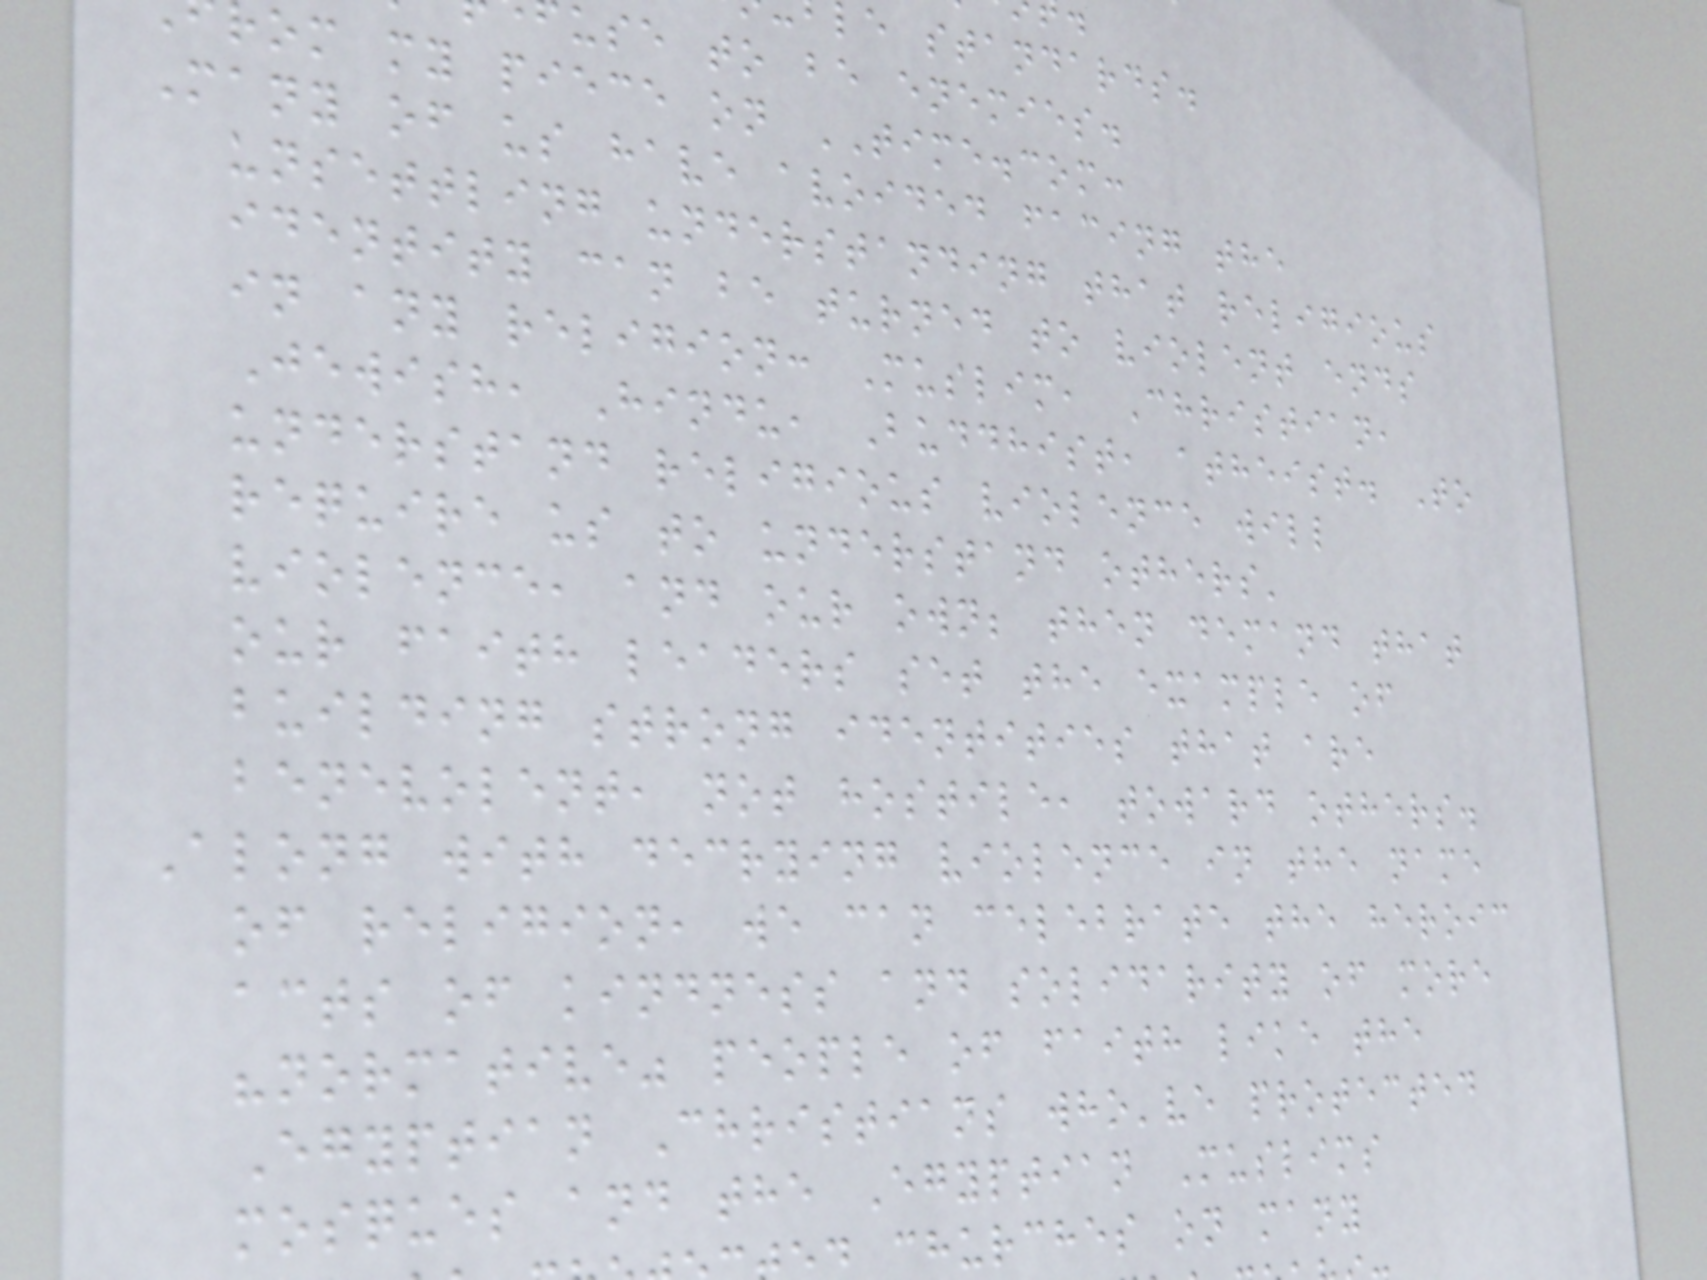le standards.
use to be enemies.
rom my piece on TIME.com:
Many of us have avoided facing the
unsettling understanding that religious
identity can be turned to violent ends
in any religion: Muslim, Christian,
Jewish, Hindu, Buddhist, atheist. To
understand religious violence will
require us to understand others'
violence, and our own; then demand that
our faith leaders set the example of
building strong identities that are
benevolent, not hostile, toward others.
Along with decrying violence in the name
of religion, we can celebrate the heroic
acts of kindness and solidarity of more
"normative" people of faith like the
Egyptian Christians who've protected
mosques and the Egyptian Muslims
churches on many
